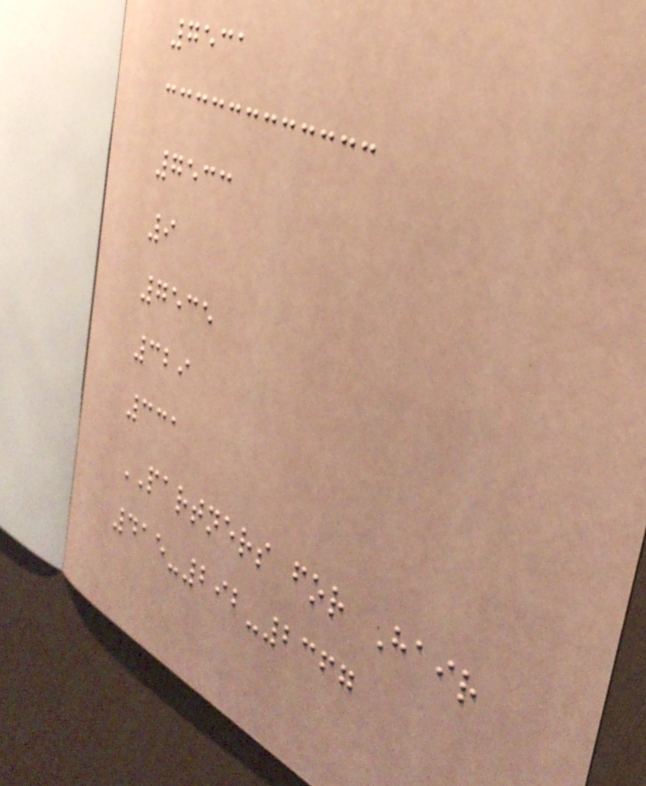7531
7533
9
7535
329
331
PARTNERS for Hair
415-292-2367
